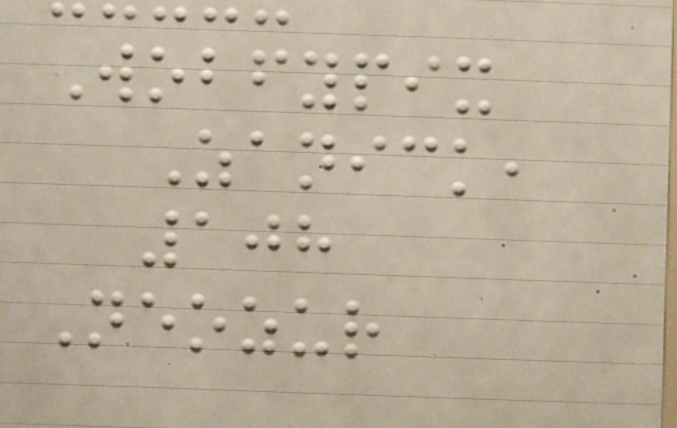Wobfypix
Zanick,
108
Neozur
